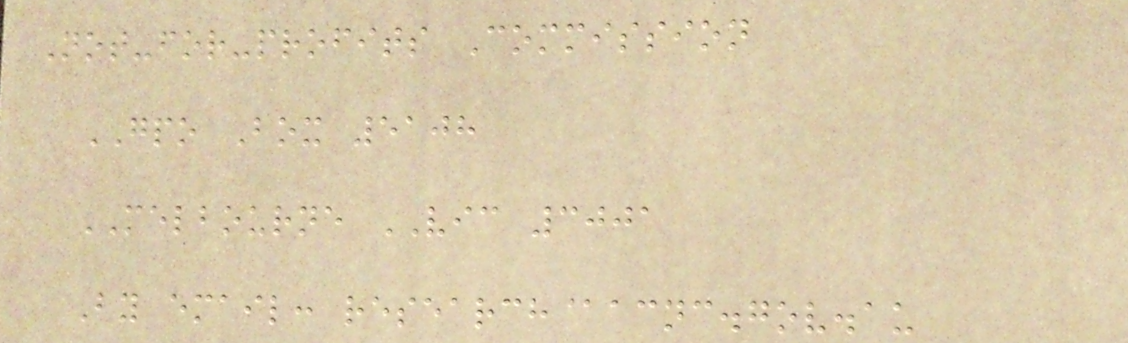Not-for-profits Commission
GPO Box 5108
MELBOURNE VIC 3001
By email: research@acnc.gov.au
